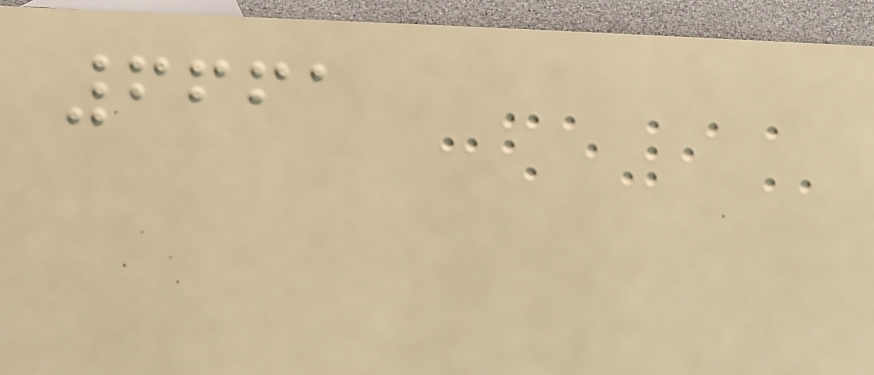6661
